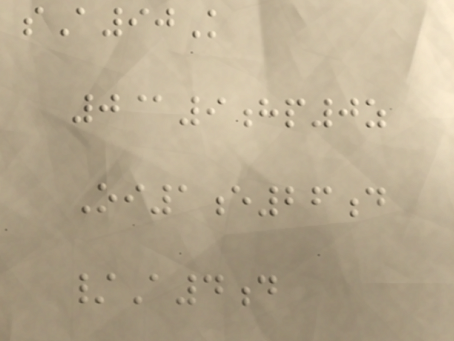sA90K
0@9hp0z
Oi1e26d
/A4d
